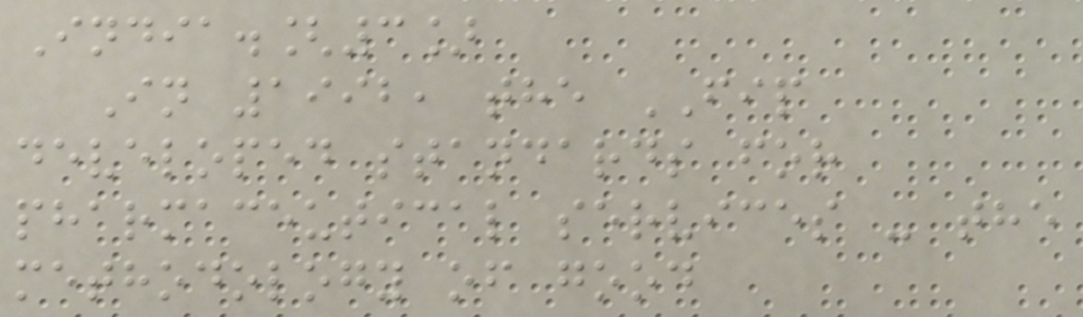India.[3]
In 1992, the FIP
developed standards for
pharmaceutical services - the
methodology of good
